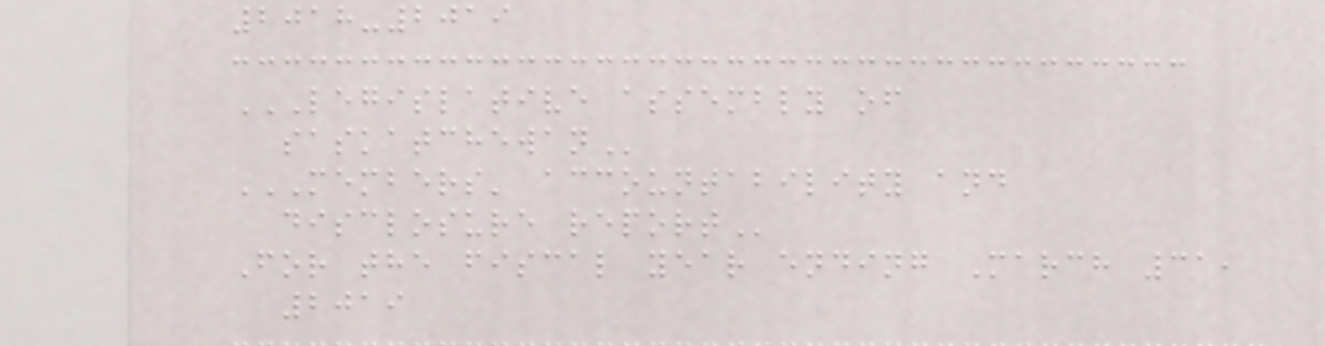2018-2019
LEGISLATIVE ASSEMBLY OF
SASKATCHEWAN
MEMBERS' ACCOUNTABILITY AND
DISCLOSURE REPORT
For the fiscal year ending March 31,
2019
